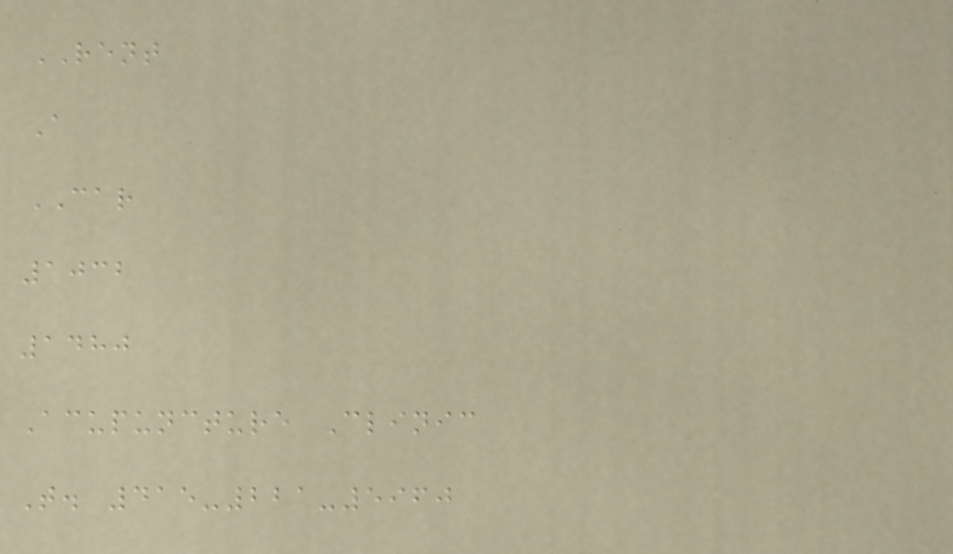RENT
A
CAR
1032
1480
Acupuncture Clinic
T. 415-221-5960
